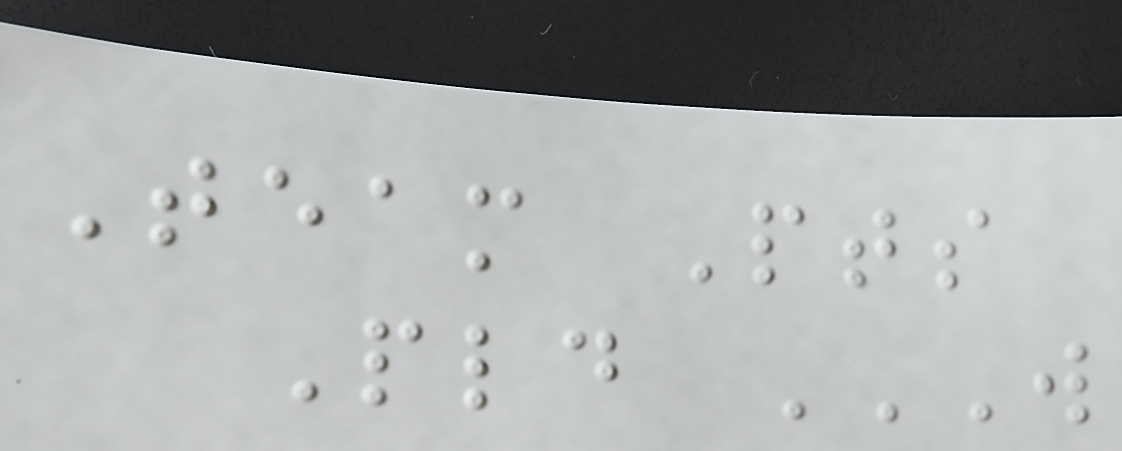Team Pts
Pld W
